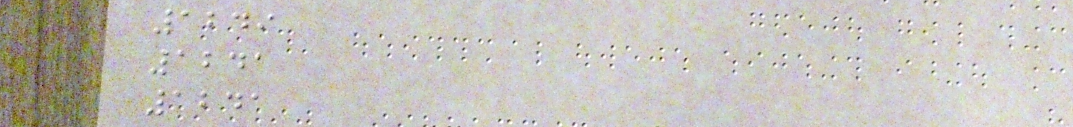1249
1241
1241
